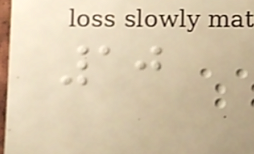10
